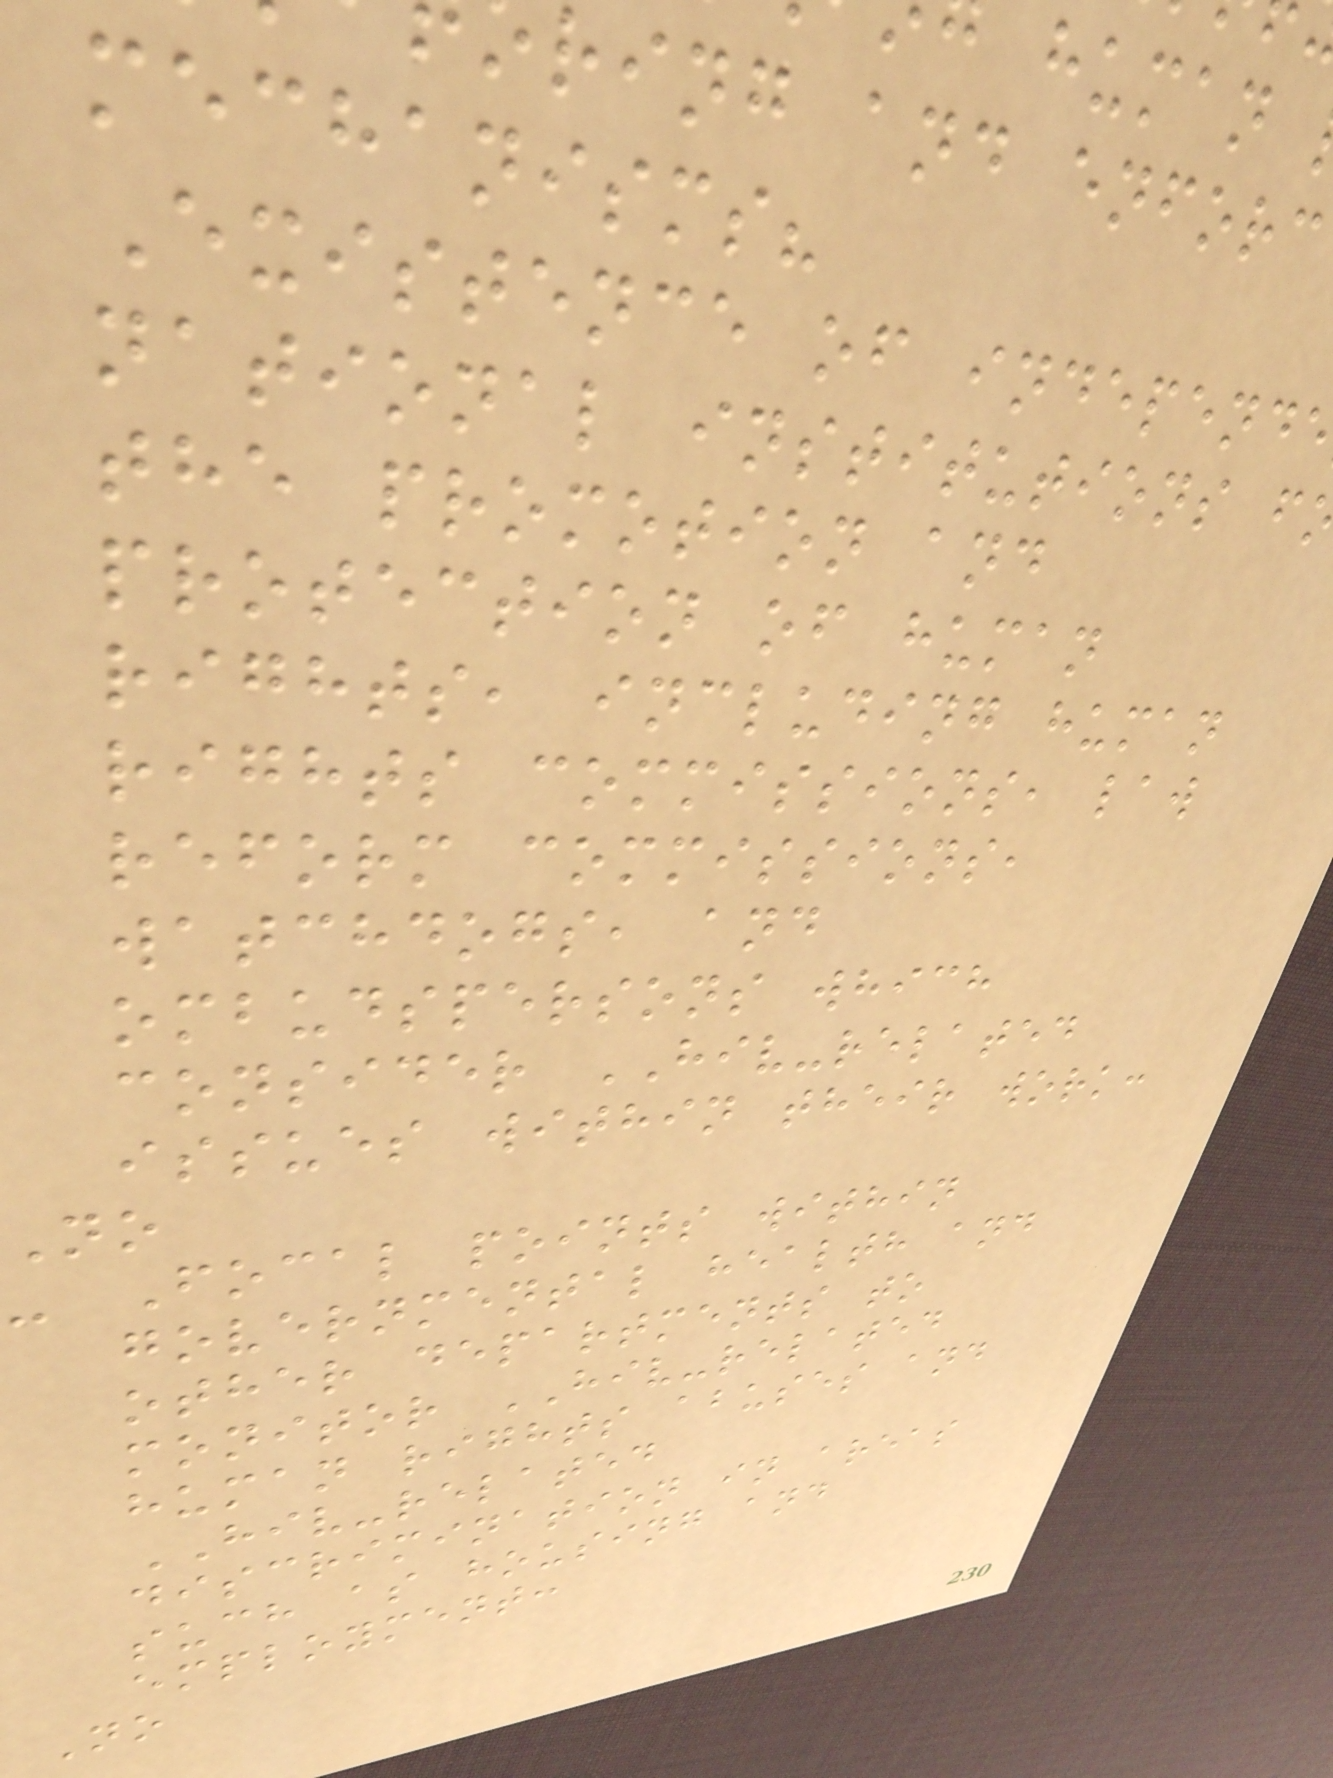ring and enforc
mechanisms?
Existence of independ
national institutions f
the promotion and
protection of human
rights, including human
rights commissions, law
reform commissions,
watchdogs, and
ombudspersons which
consider HIV-related
issues within their work:
No
- Focal points within
governmental health and
other departments to
monitor HIV-related
human rights abuses and
HIV-related
discrimination in areas
such as housing and
employment:
No
